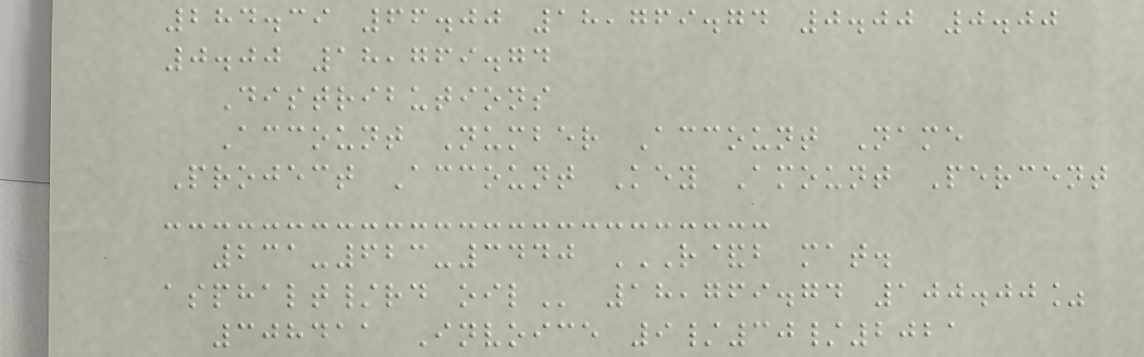284.39 66.00 18,769.74 0.00 0.00
0.00 18,769.74
Distributions
Account Number Account Name
Project Account Key Amount Percent
231-623-3440 R&B MAT.
ASPHALT/RD OIL 18,769.74 100.00%
308411 Invoice 9/30/2021
